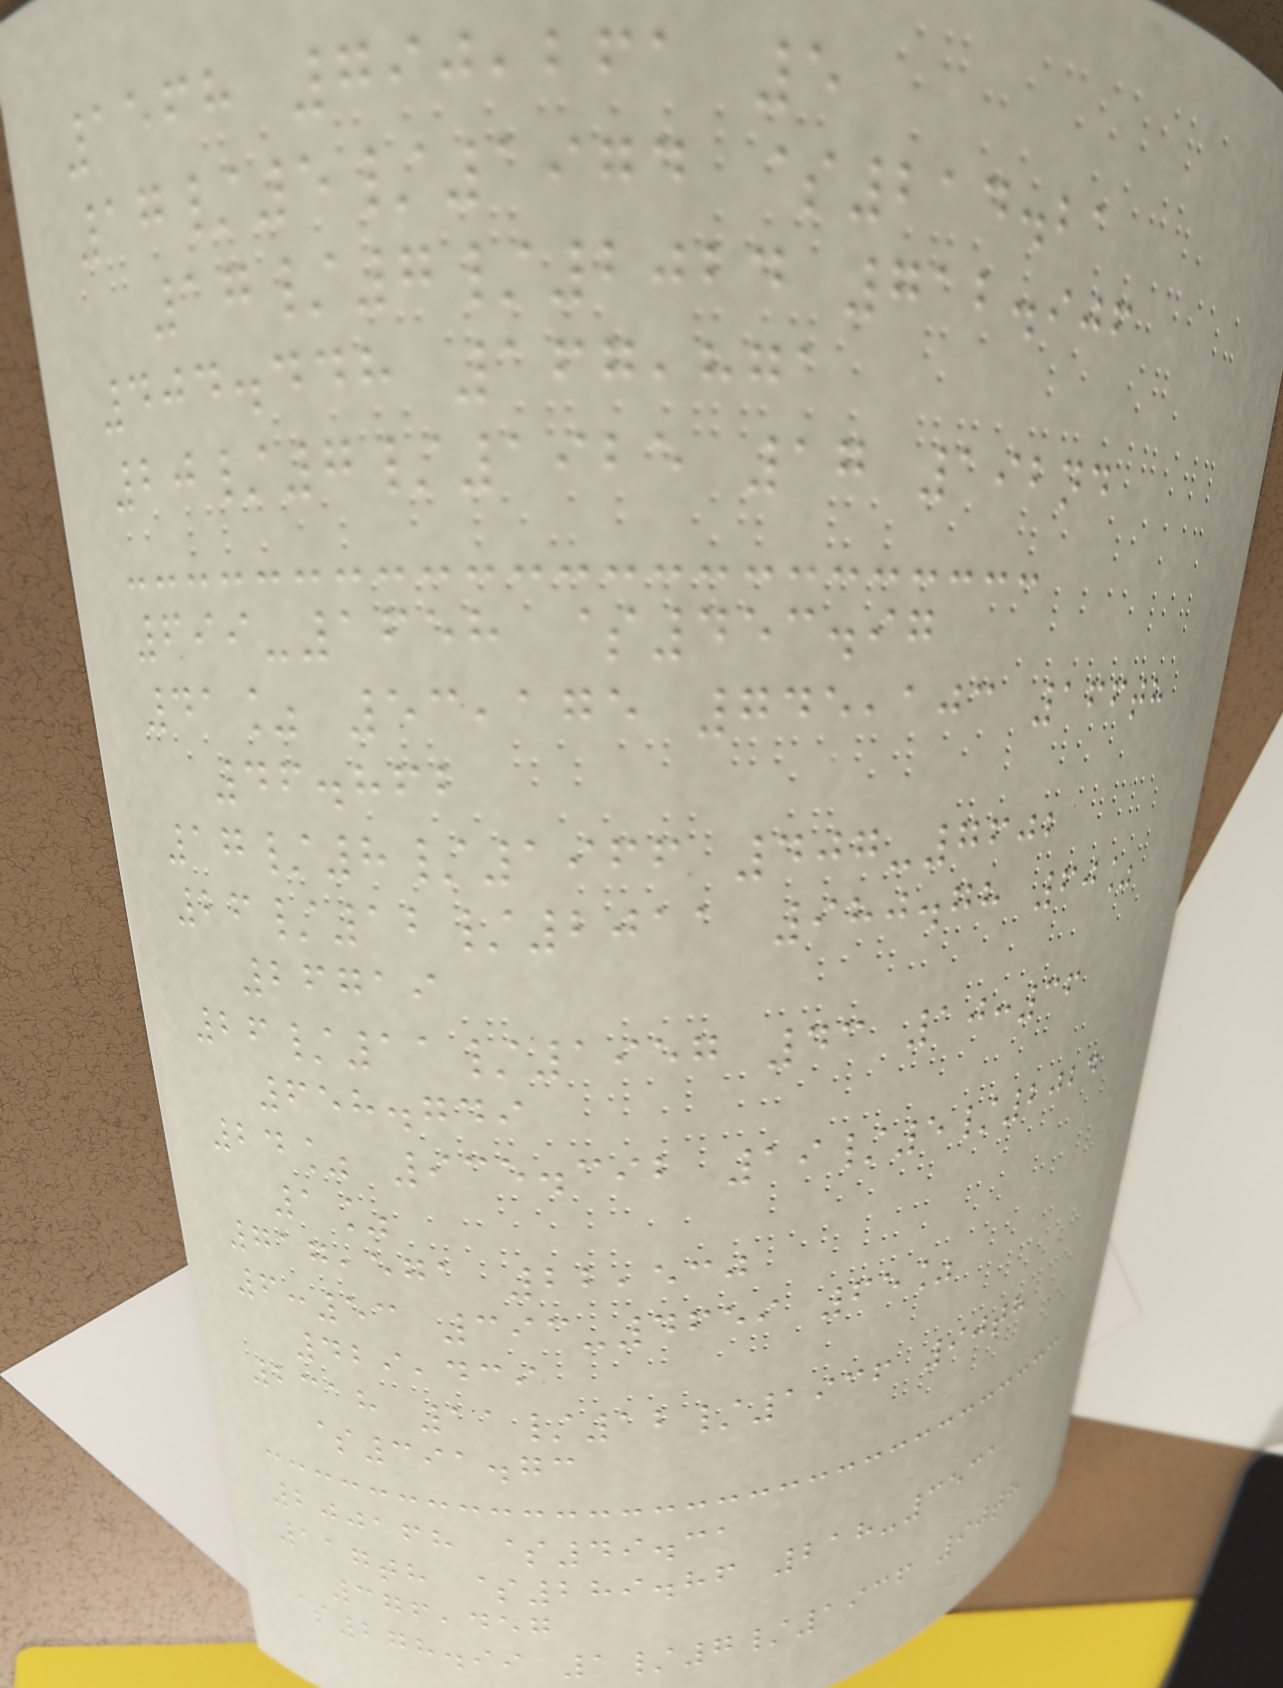1568 790,261 5
17/5/1974 $214.21
17/7/2024 712.906
404.448 167,871
20/7/1925 17 192nd
699-1658 $453.97
41% 53,175 745,103 166th
46.862
17/8/1966 407-7602
26/12/2011 980.78 60%
26719
26/11/1957 43 10:36
658.749
24% 935.392 19/5/2024
1%
717,571 22,530
6:53 393-4659 65%
429,439
2318 11/12/1936 90th
$391.73
200168 $49.31
117th $289.86 218-3531
376,457
$278.99 1/7/1936 90th
